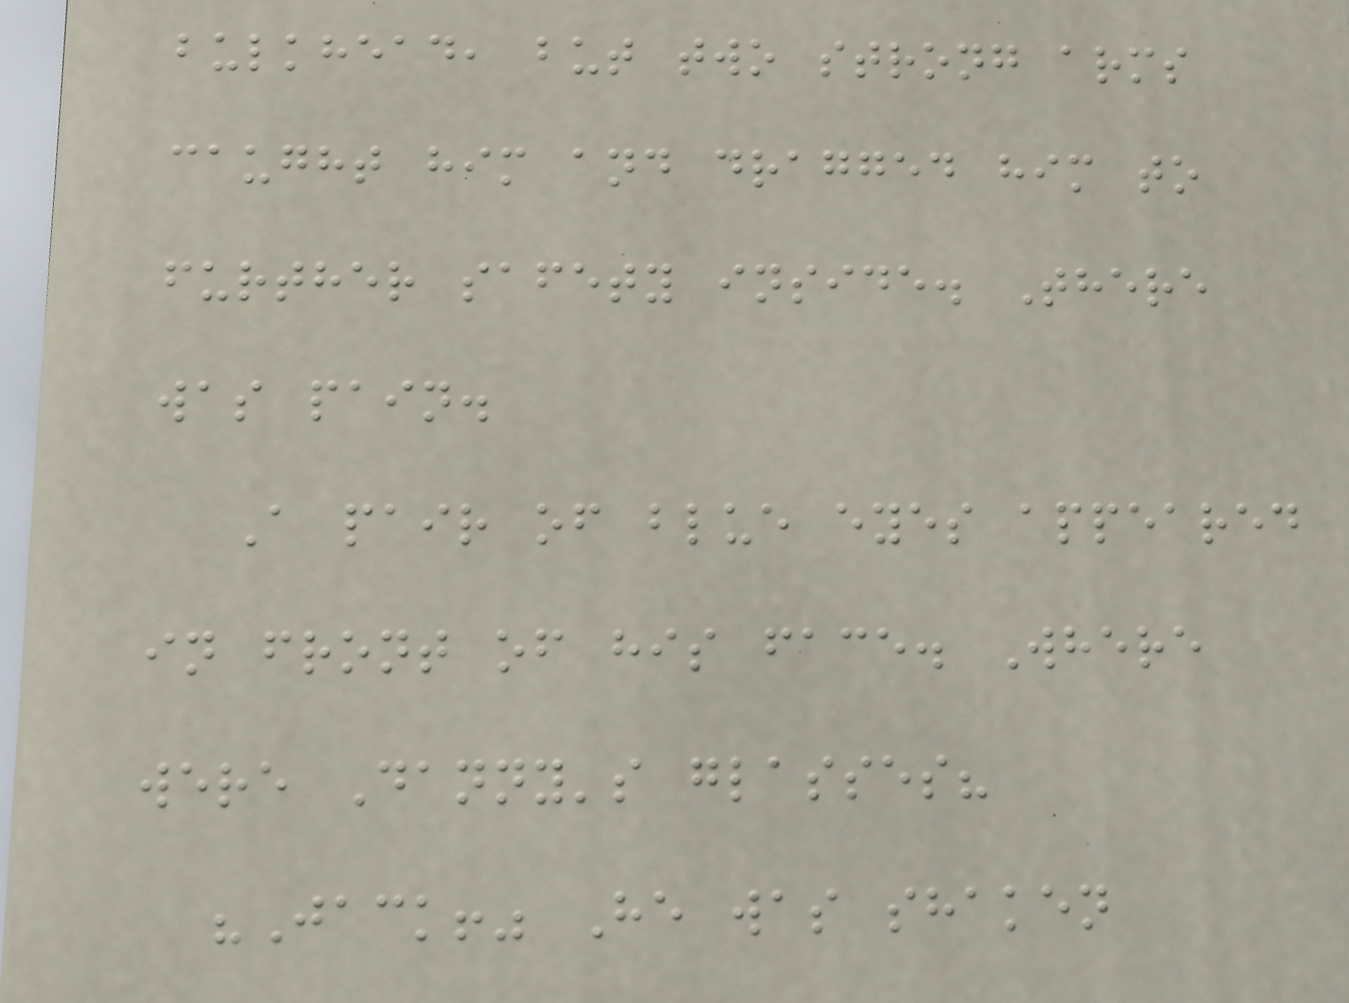bulkhead, but two strong arms
caught him and dragged him to
further safety inside. There
was pain.
A pair of blue eyes appeared
in front of his face. Where
were Danny's glasses?
"Jack!" He was shaken
